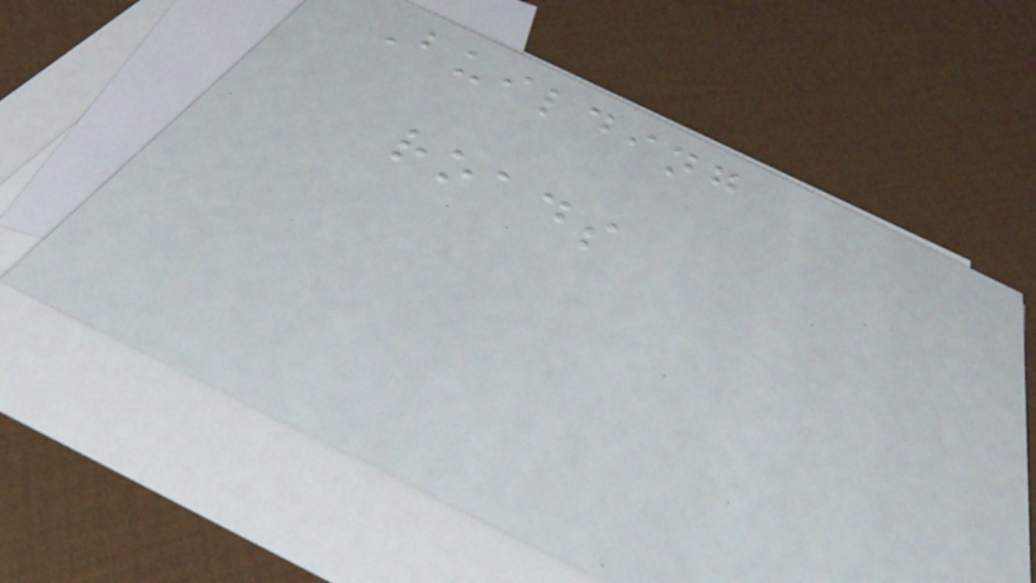Building
roads
